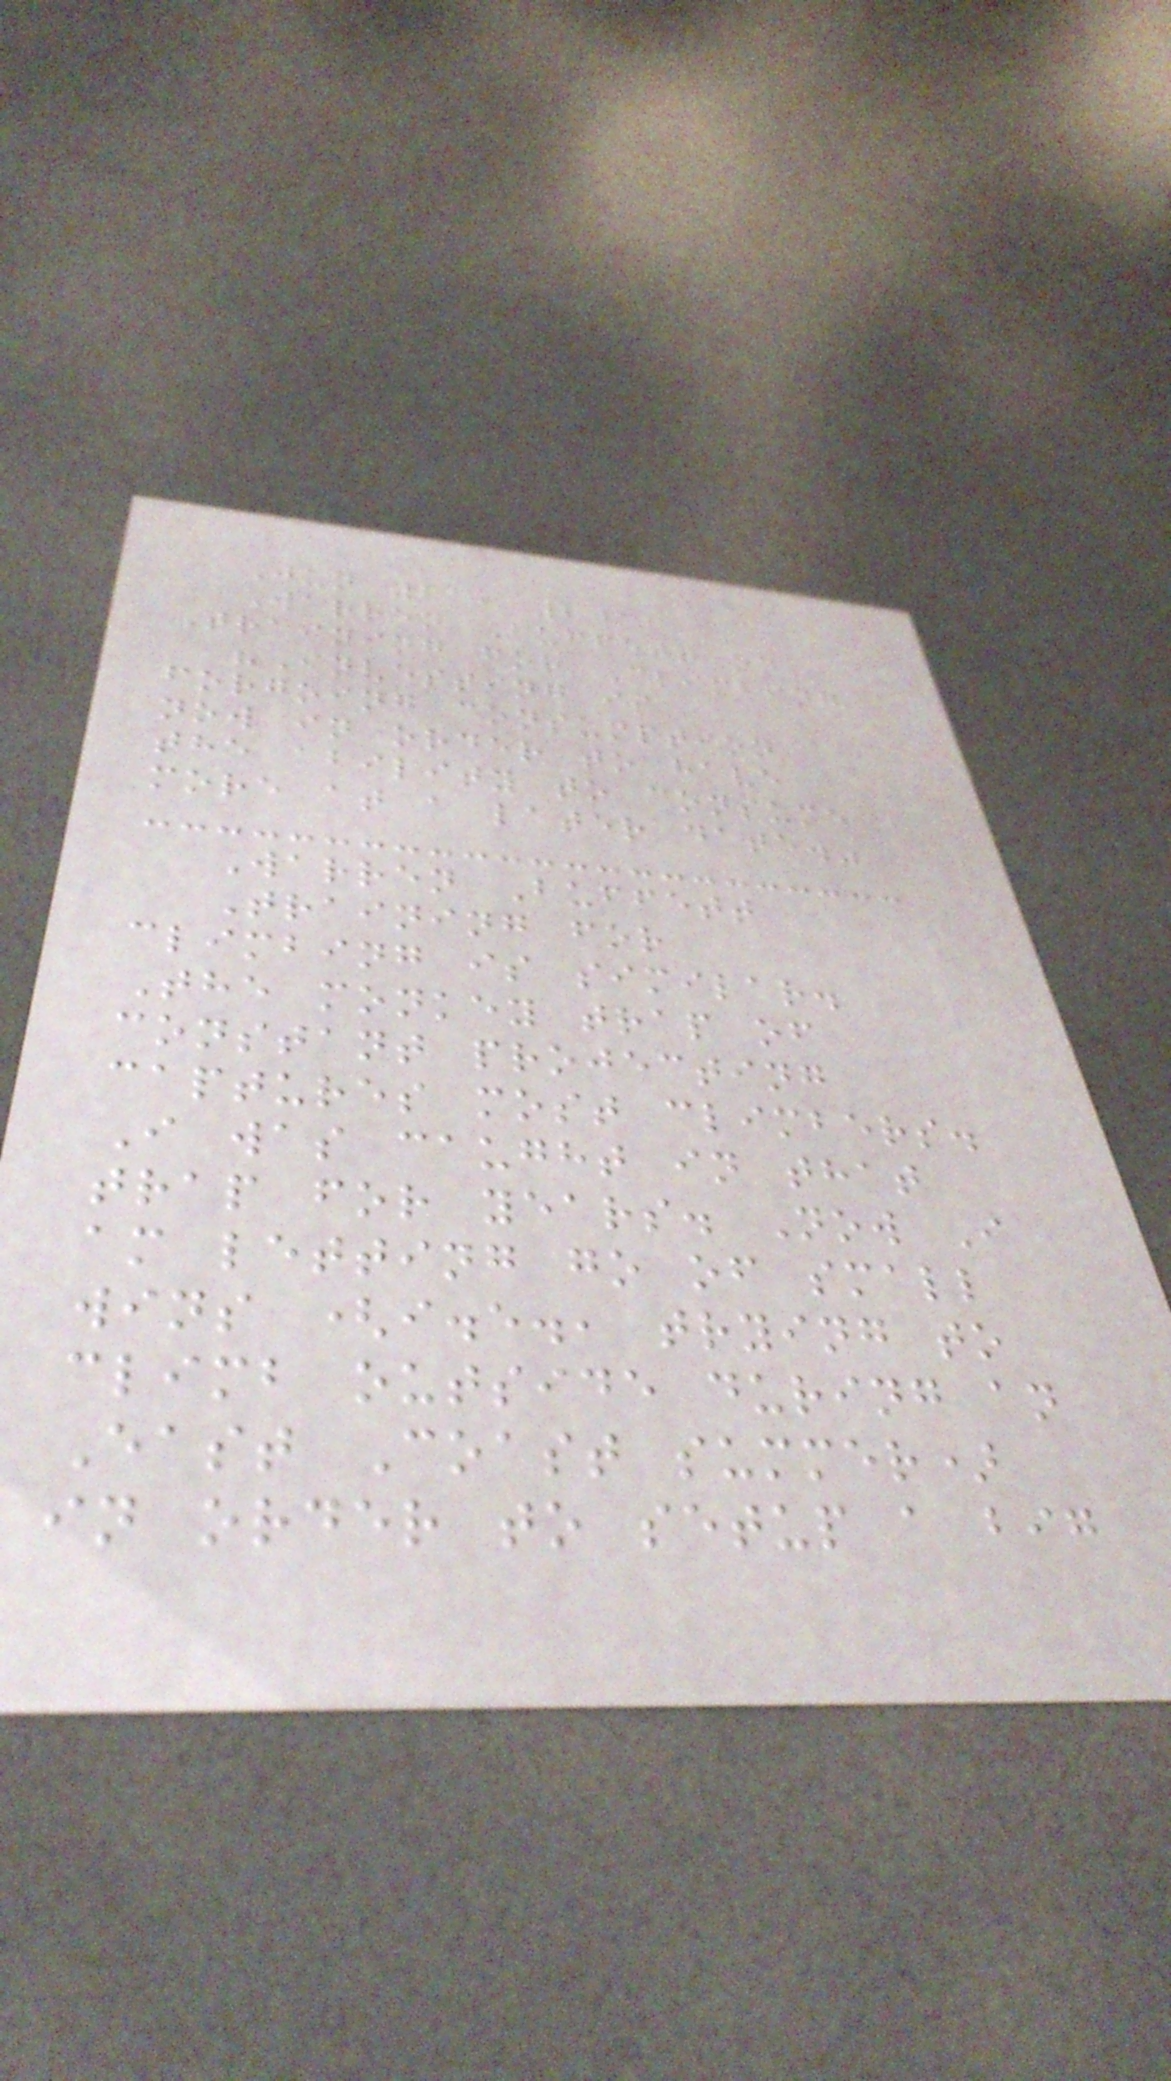Jun 21, 2012
Warren Buffett on
Training for Climbing
"Investing is
forgoing consumption
now in order to have
the ability to consume
more at a later date."
Warren Buffett
Training for
climbing is similar.
The monkey trap of
constant projecting
captures most climbers.
I was caught in that
trap for years. Now I
am letting go of small
wins (i.e., trying to
climb outside during an
East Coast summer)
in order to setup a big
